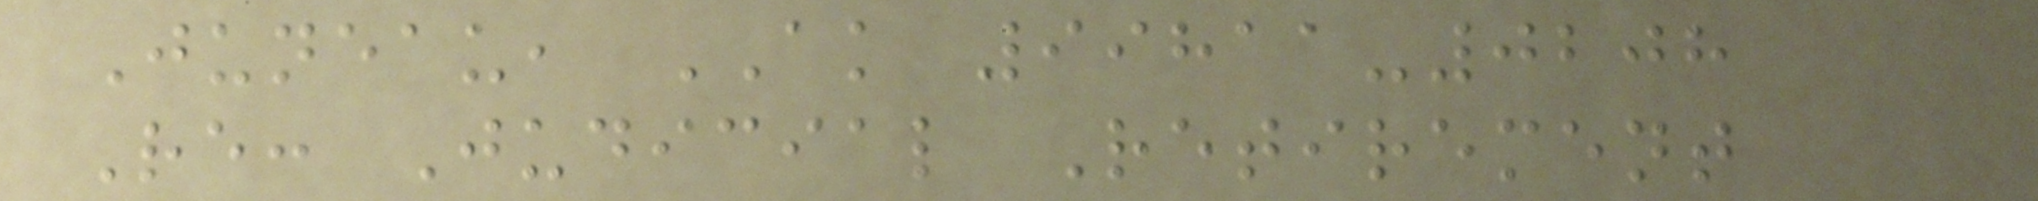Juneau, AK 99811-0208
Re: Judicial Retirement
